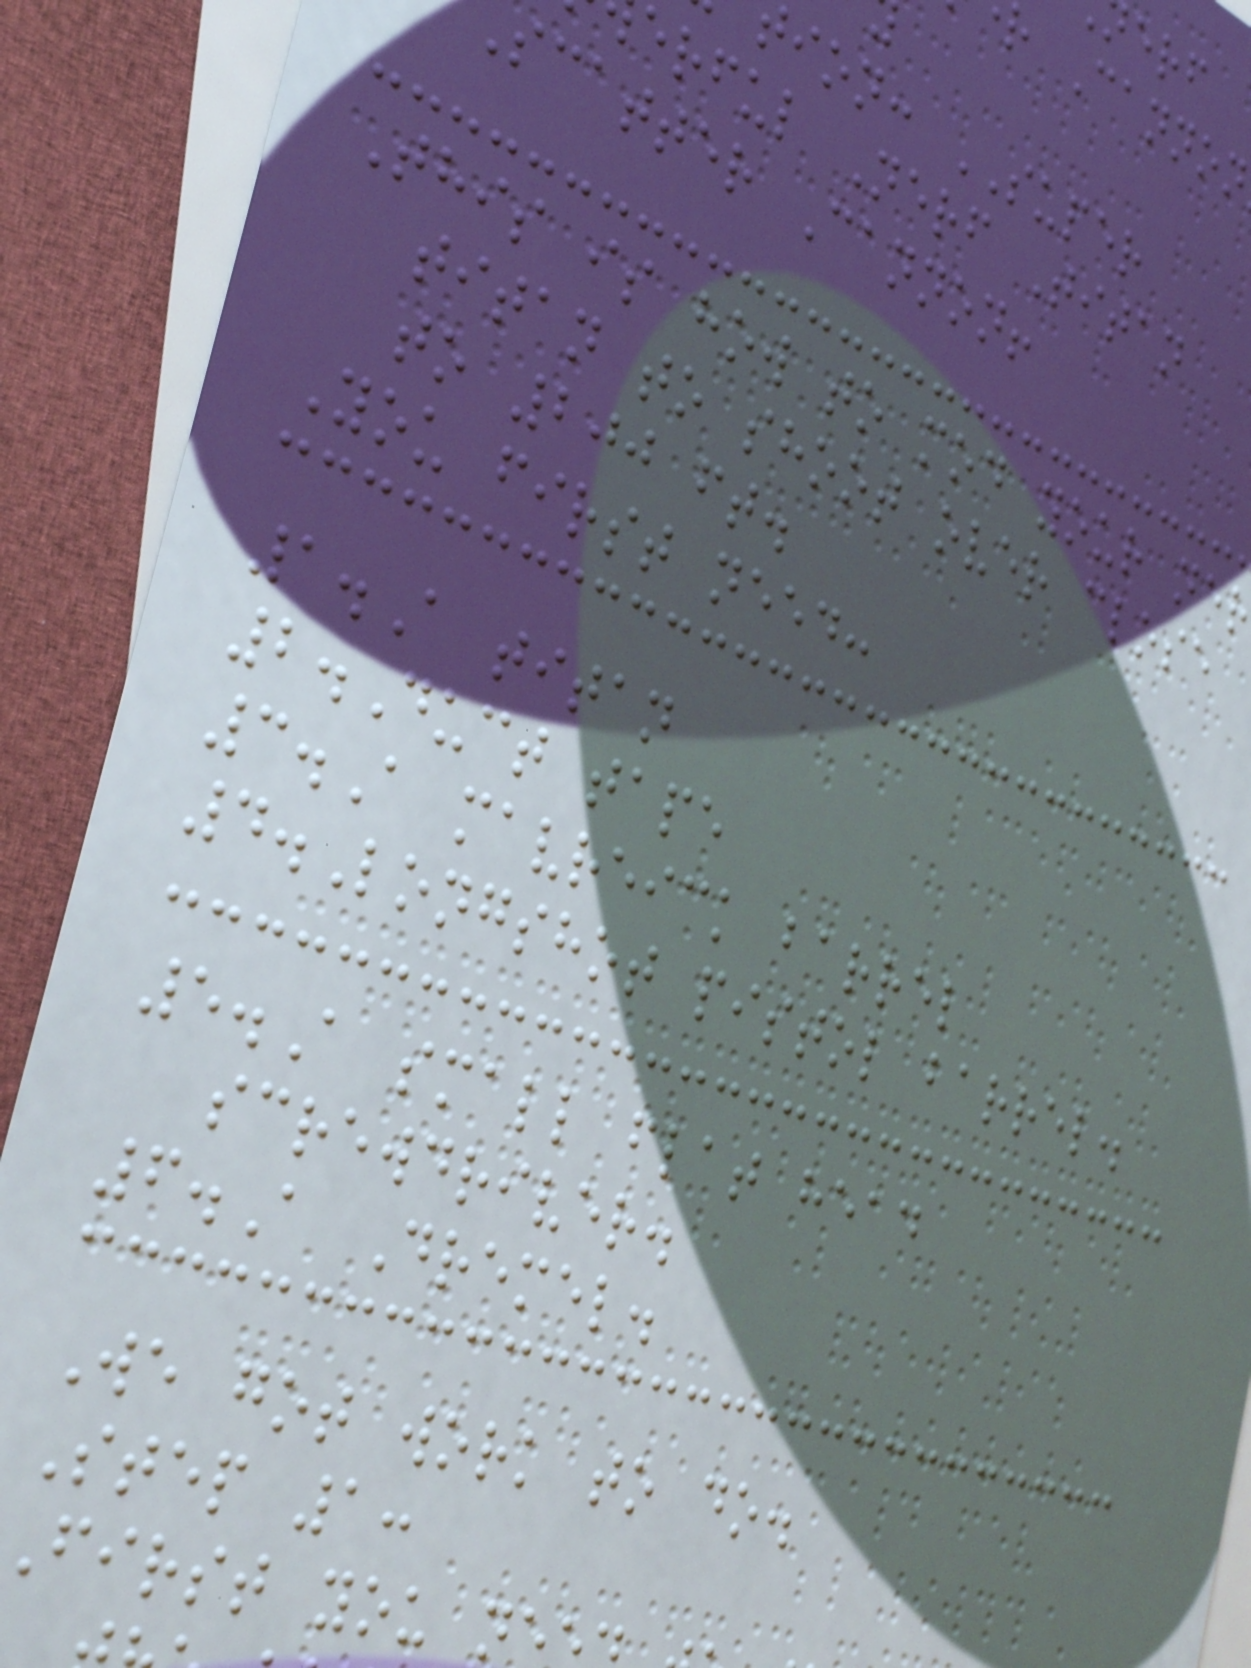r Cannon
ion: SUPER
erful Nerf Titan
scatter Cannon!
This is how to mod your ne
titan to shoot over close
to 200 ft.
You first need:
1.A titan
2.Duct tape
3.A mavreick barrel
4.Longshot pistol barrel.
5.A small flat head
screwdriver.
6.A Dremel.
We got work to do.
Step 1:
first you n
